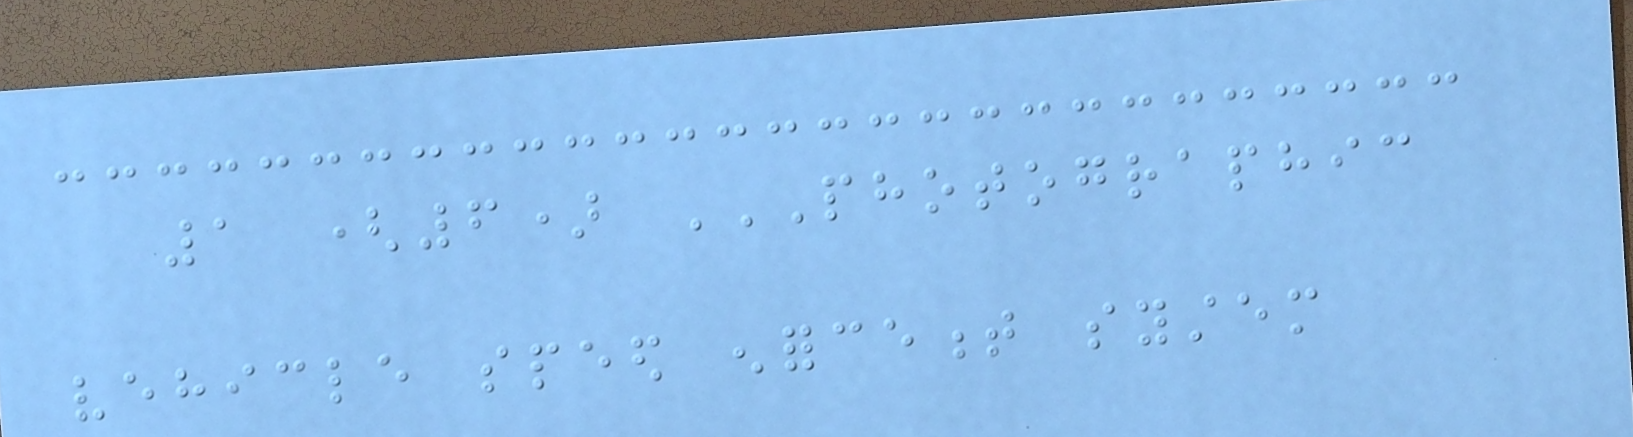1 (6) PHOTOGRAPHIC
VEHICLE SPEED ENFORCEMENT SYSTEM
